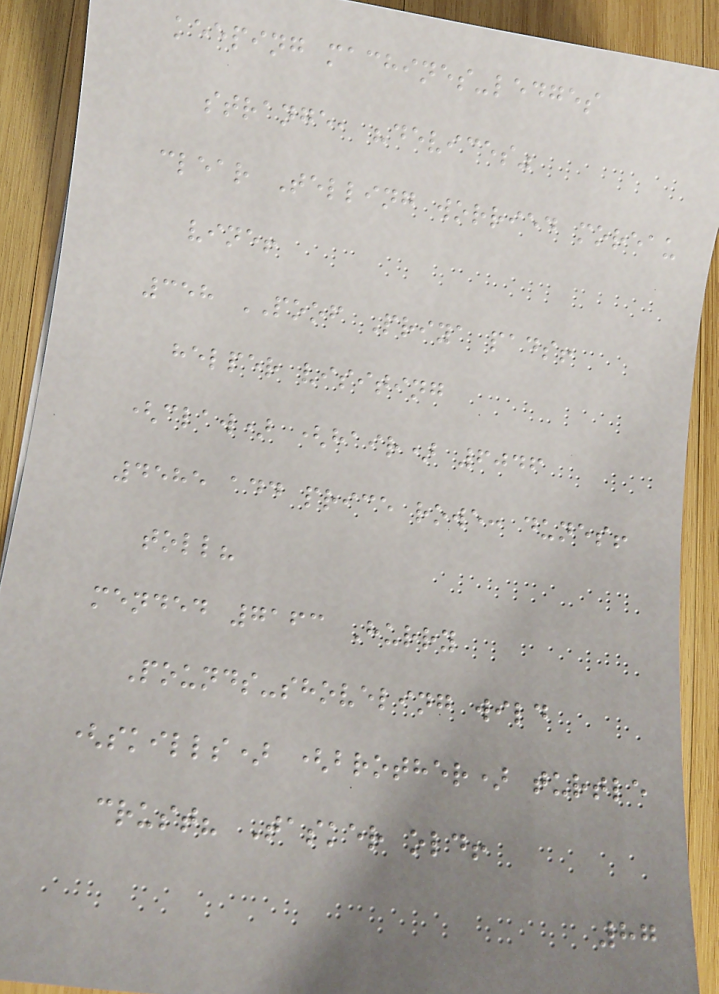keeping machines-ledges
strange, "devices"
clear Telling worried moreau
vine!
358 POOF Priya pads!
helper visiting
(claw) (hair) 6046
4585 add price rowe: dunes!
toll?
mended 7163 Hurry
Pounds-shoveling wild
(skills) (brother) turtle
crust? Tasker old!
87
